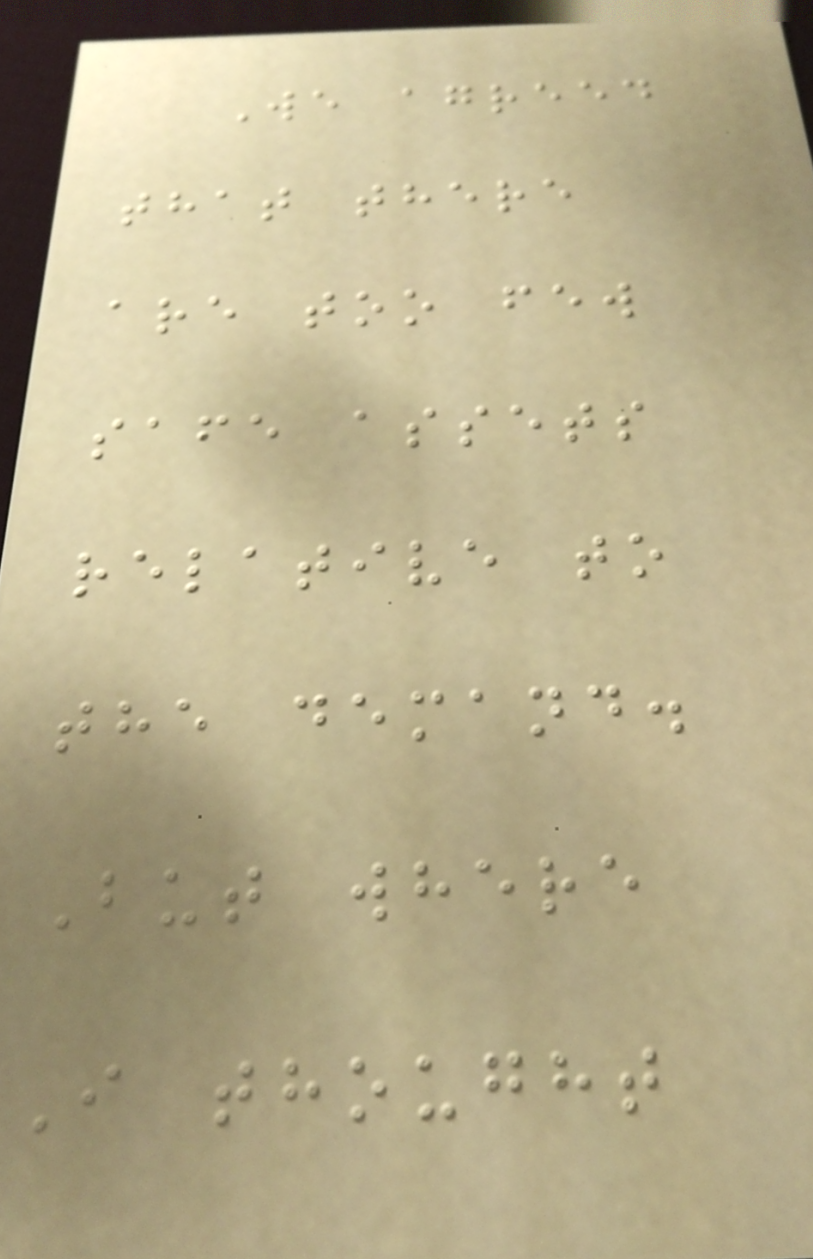We agreed
that there
are too few
safe assets
relative to
the demand.
But where
I thought
